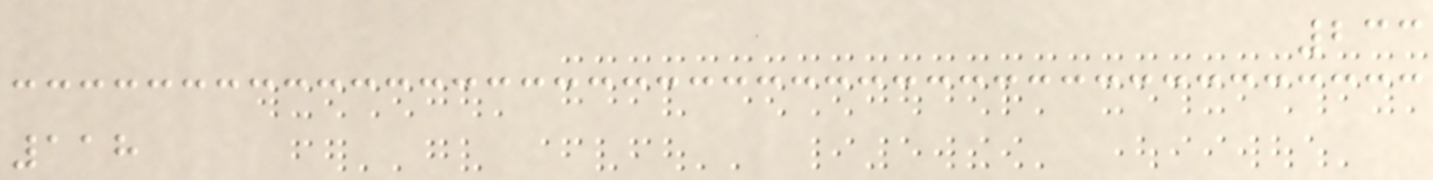233
118
